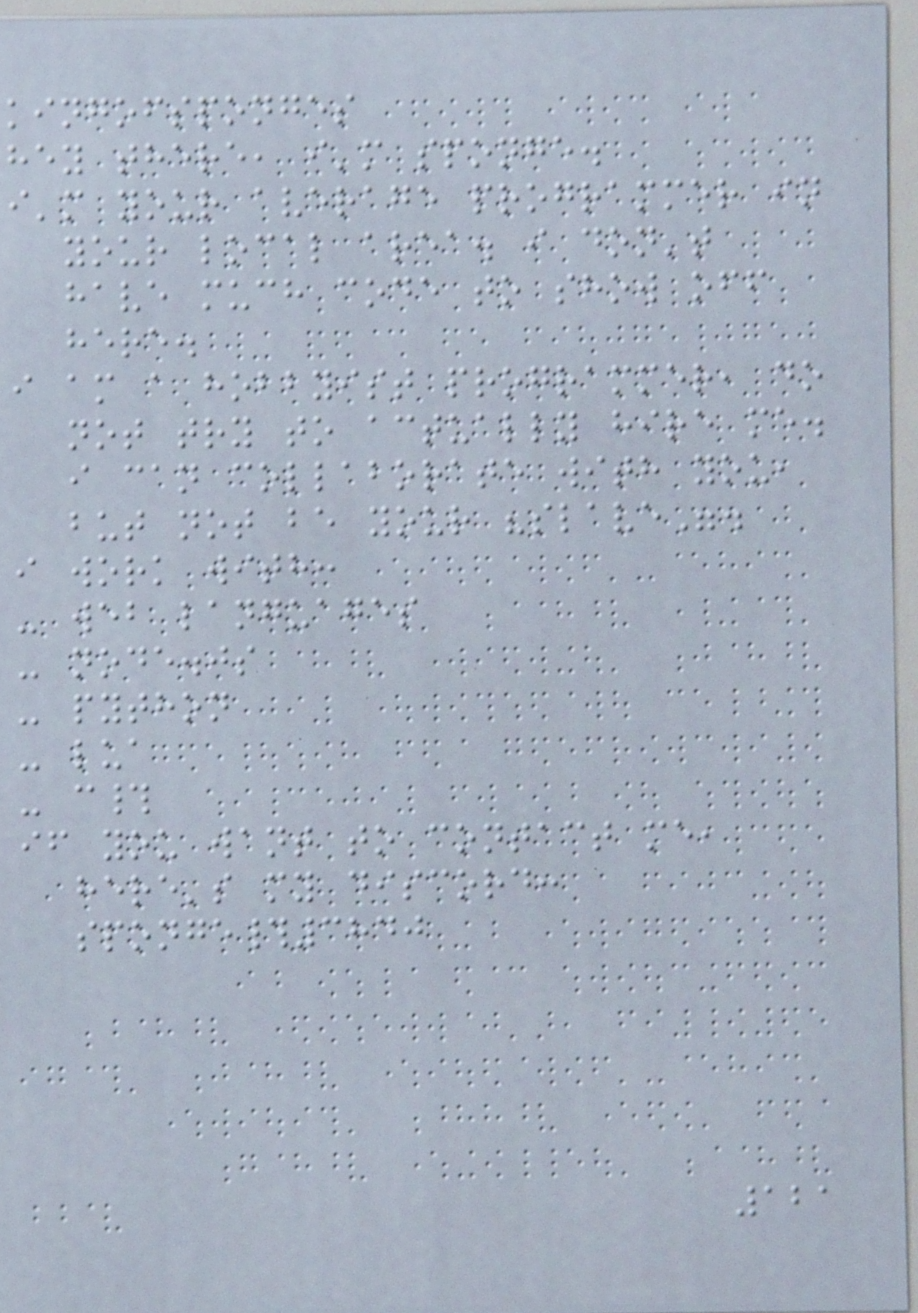kingofsponges
hey there, i'm sponge.
i'm your average programmer in
your local area. i don't
have much code to show off
here.
i am a hobbyist programmer, do
not try to actually hire me.
i can collaborate with you,
but not be your "slave".
i work with:
- web languages
- node.js
- python
- lua
- c#
if you want to contact me,
here's my discord:
sponge#3840
121
